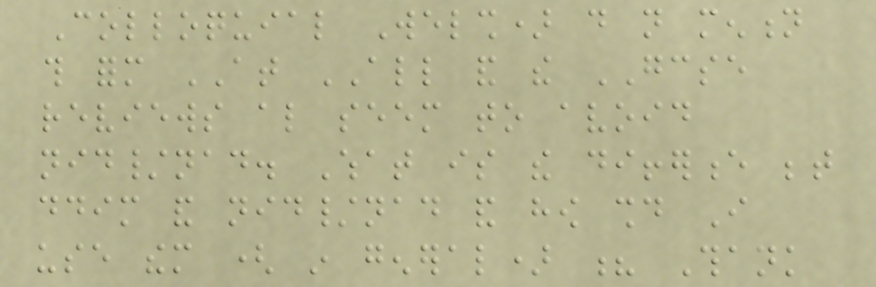Colloquial Welsh) do not mention
this form AT ALL and the GCSE
reviews also seem to avoid
nid/nad. What is the difference between
ddim and nid/nad and how should I
use them ( in general) ? Thank
